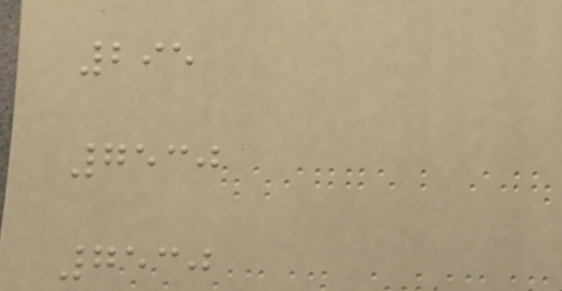295
7530
7530
